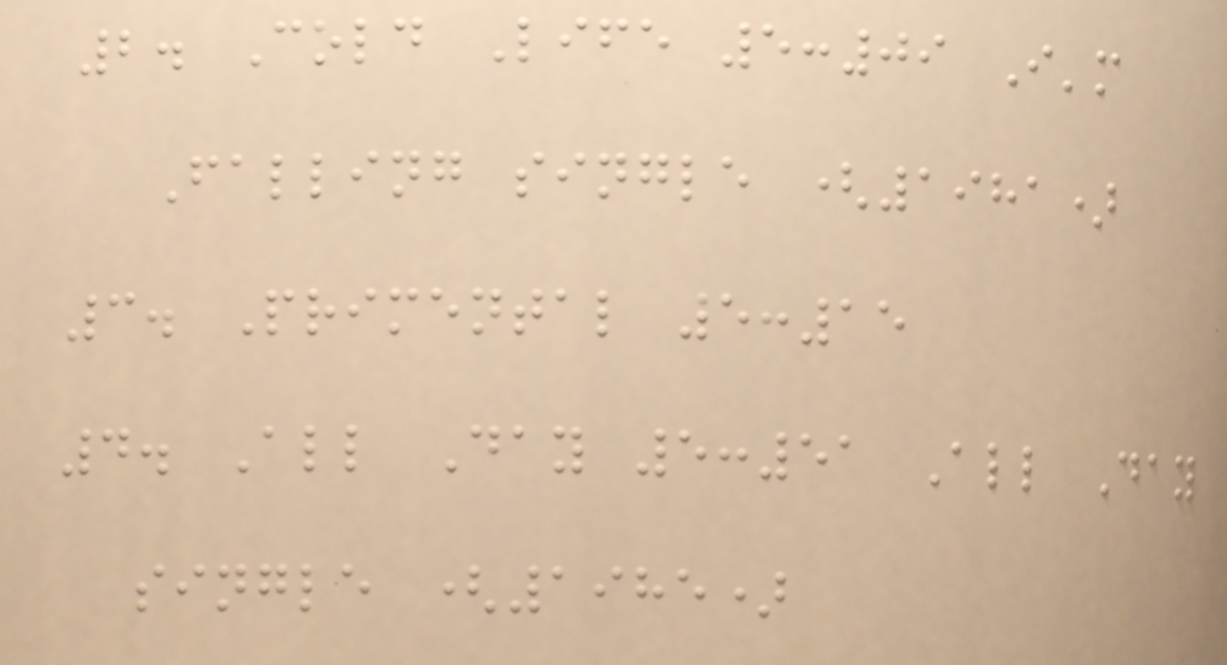2. Cold Life 5:09 I'm
Falling single (1981)
3. Primental 5:15
4. All Day 5:51 All Day
single (1985)
